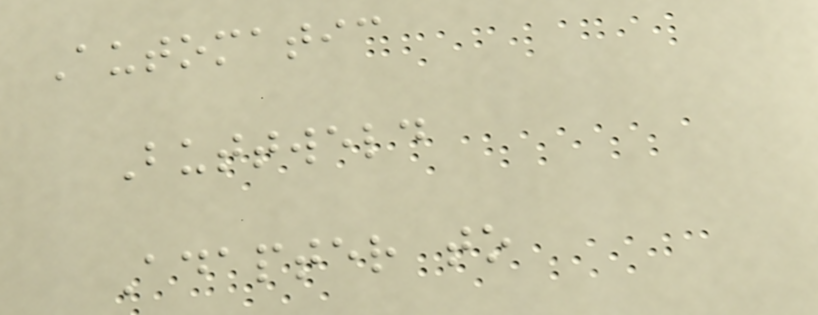Automatic
Buttweld
Adapter to
